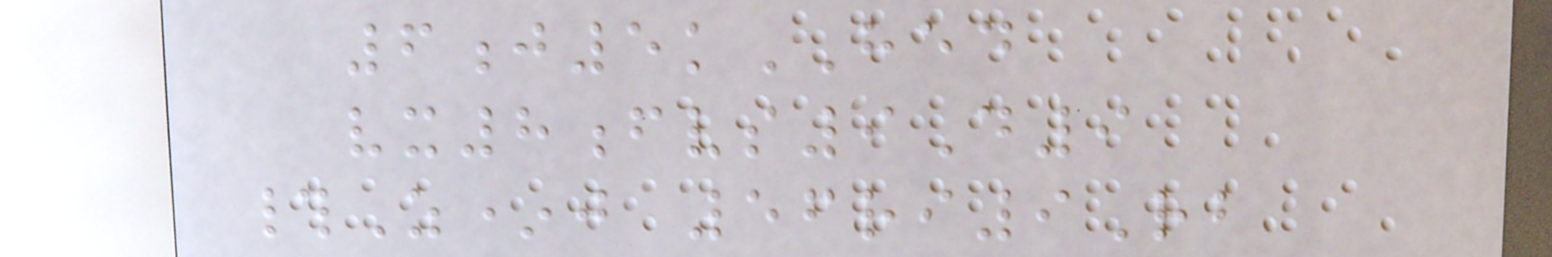6j5kHED
vx8fvs9D9
#Z*j 56ri9Rb
